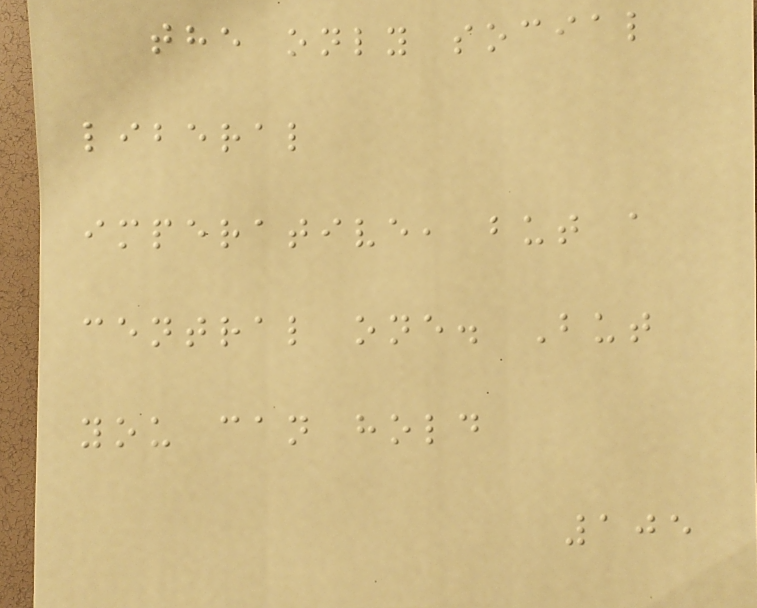the only social
liberal
imperative, but a
central one. But
you can hold
105
